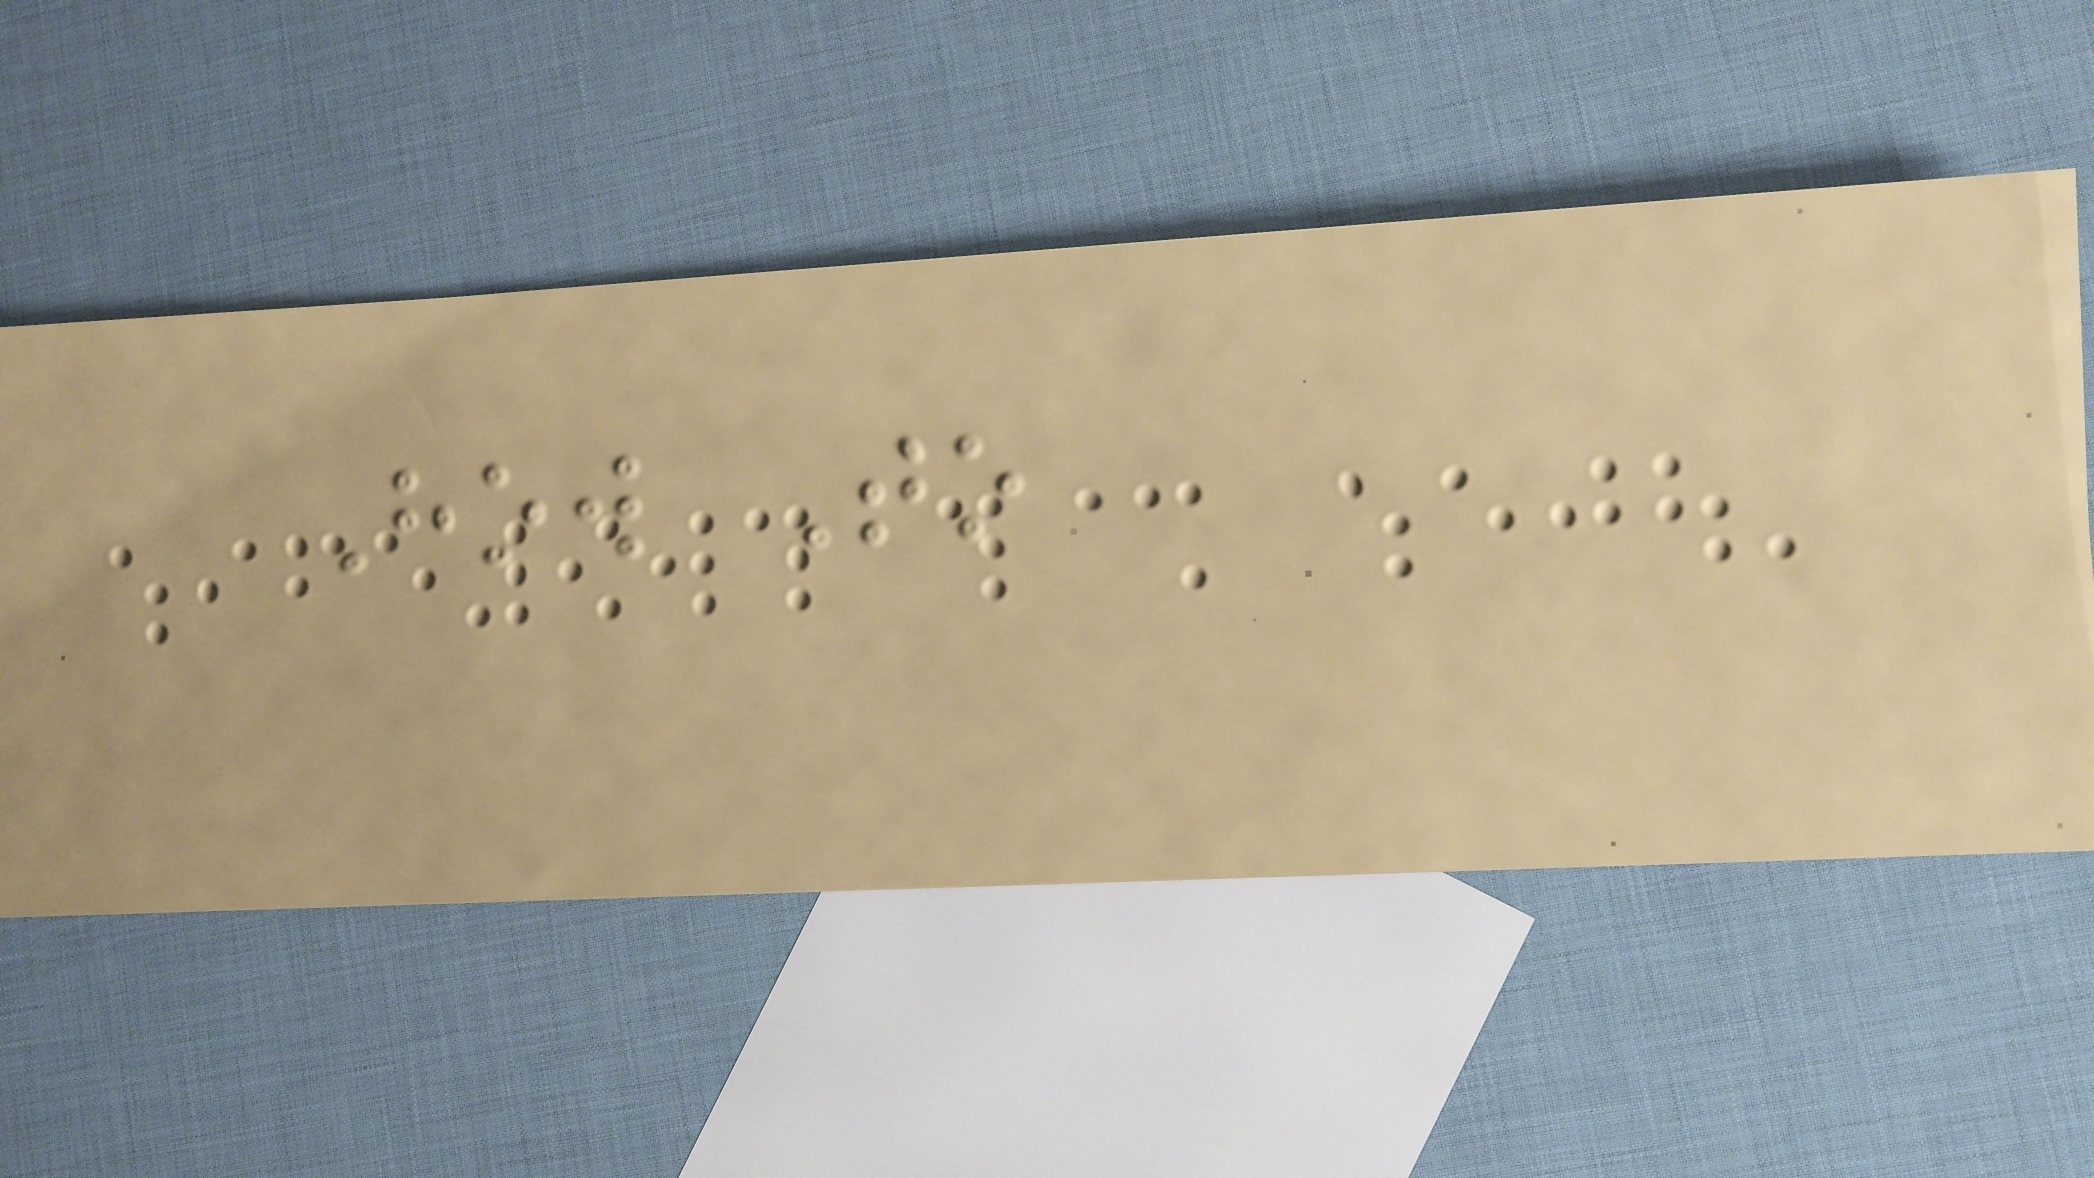How To
